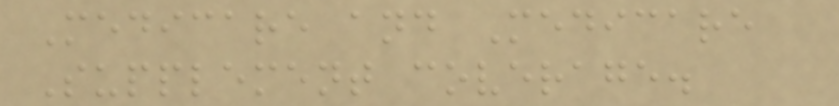Medicare and Medicare
Supplement coverage.
